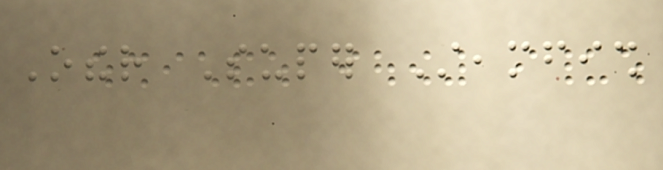Other Super Steamfish
